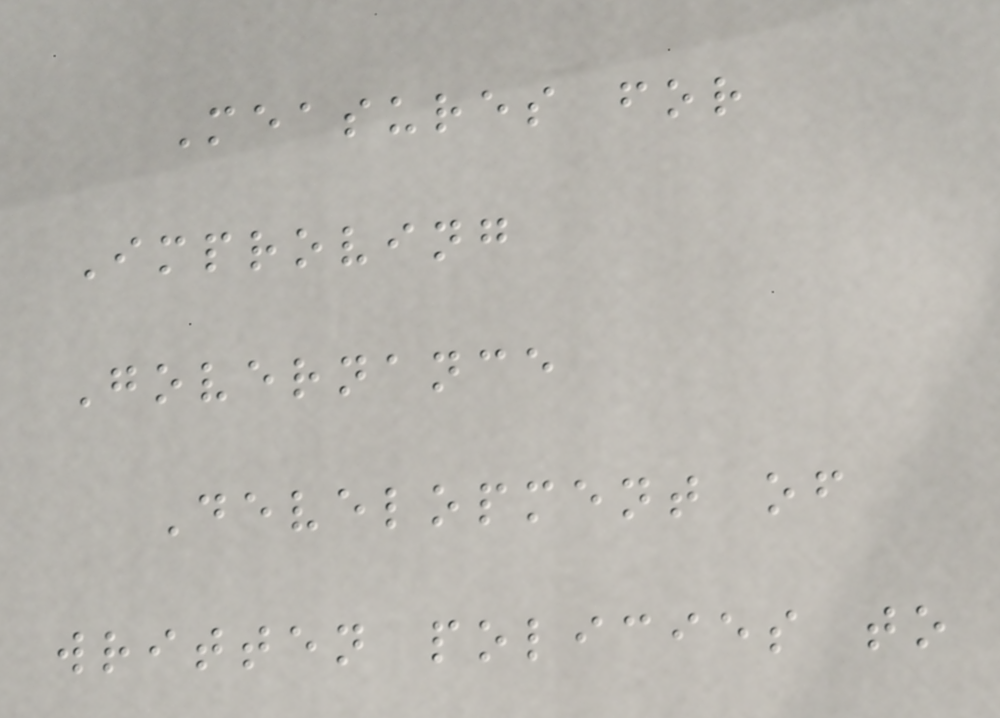Measures for
Improving
Governance
Development of
written policies to
